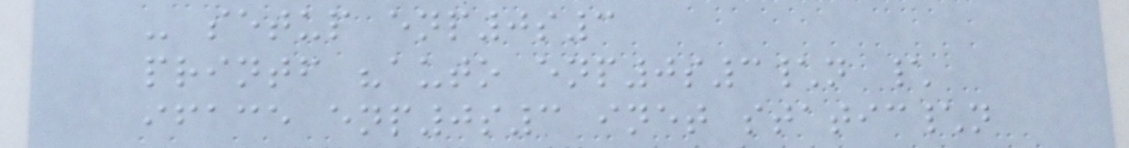- setup enp0s3
printf "auto enp0s3\n \
iface enp0s3 inet static\n
